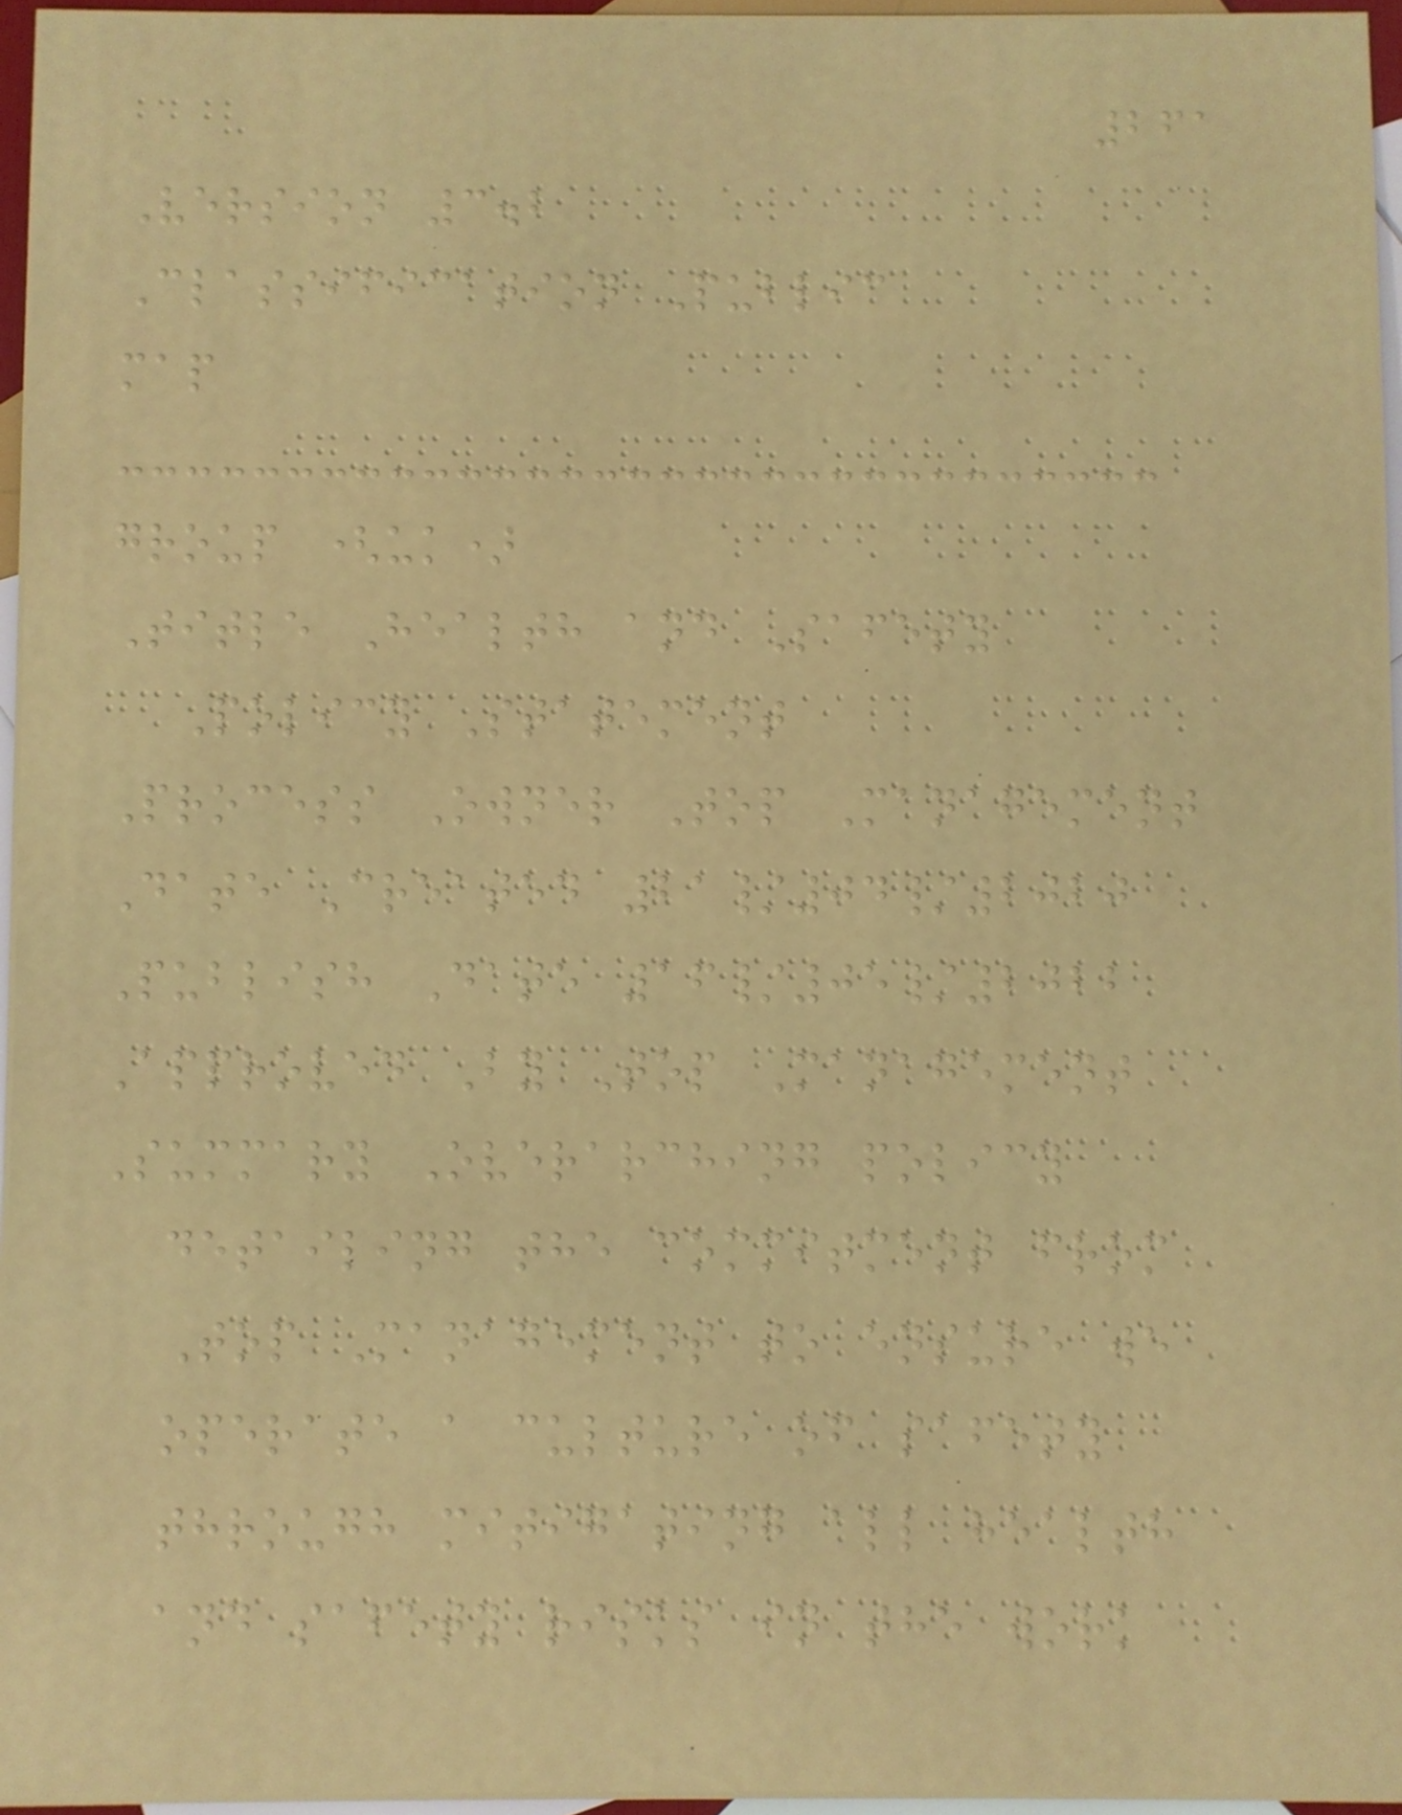261
Version 3.2
Classification Public
map
group (uk)
Title Health and Safety
Policy Statement
Process Owner Top Management
Date Created 21/04/2020
Publish Date 16/05/2022
Approved By Top Management
Summary Overarching policy
detailing the commitment from
Top Management to ensure we
operate a culture of safety
through mitigating all health
and safety risks in the work
